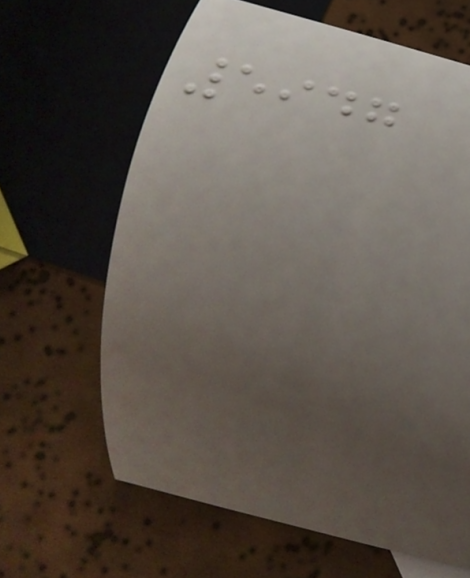5947
